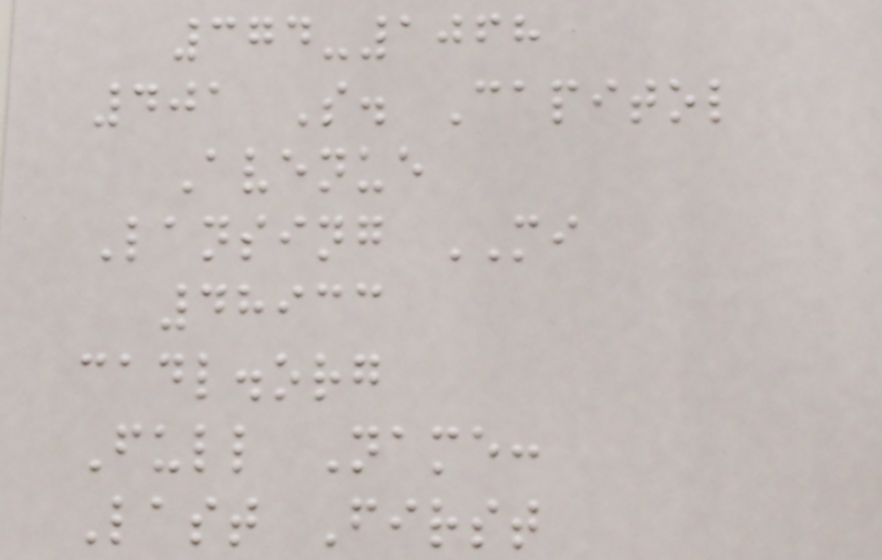374-1068
401 S. Capitol
Avenue
Lansing MI
48933
cadl.org
Full Name:
Last First
